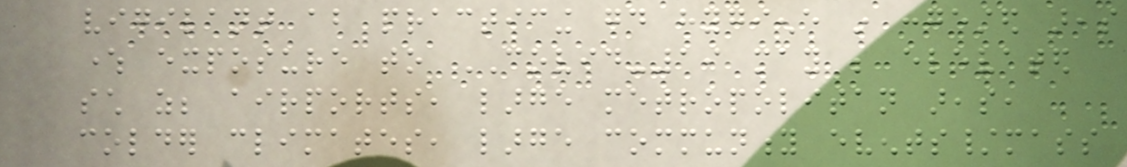vigilant about practicing good hygiene in congested areas
where exposure to COVID-19 may be elevated
such as; airports, large metropolitan areas,
colder climates, large community events/mass
